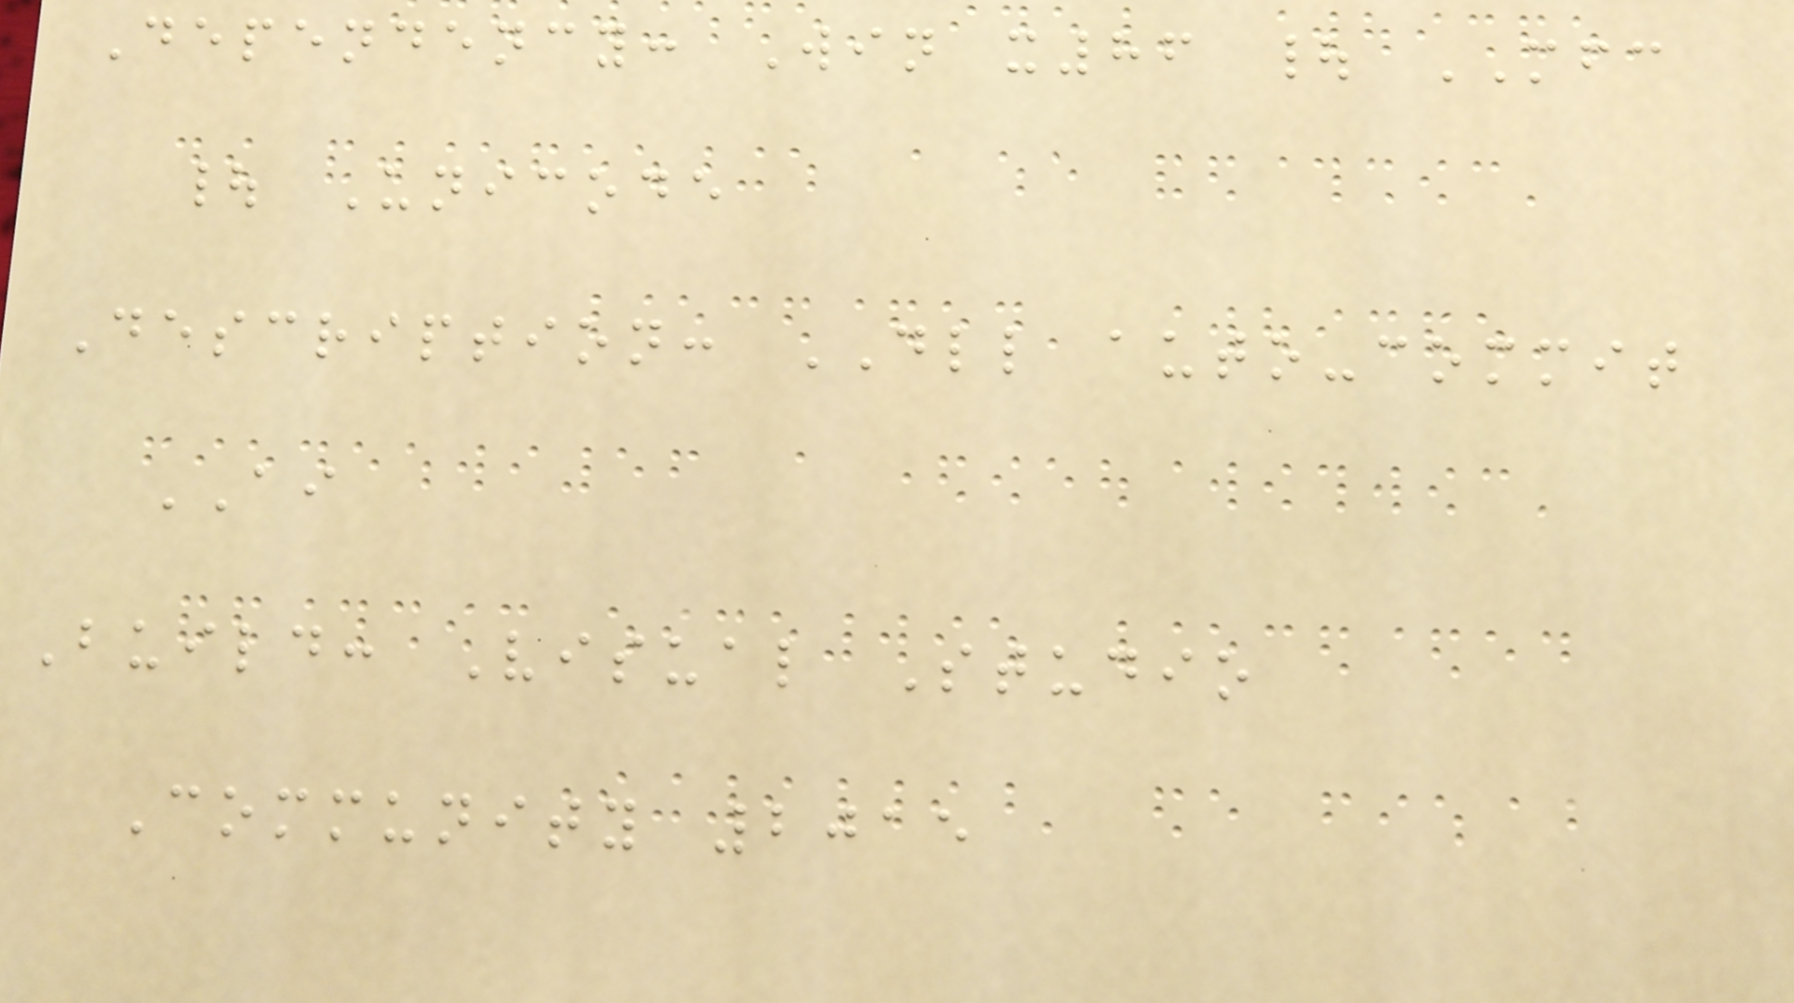Dependency: Win x86 | MFC
| Unicode
Description: DLL auto-commit
AI
Build: Visual Studio
Community 2015
